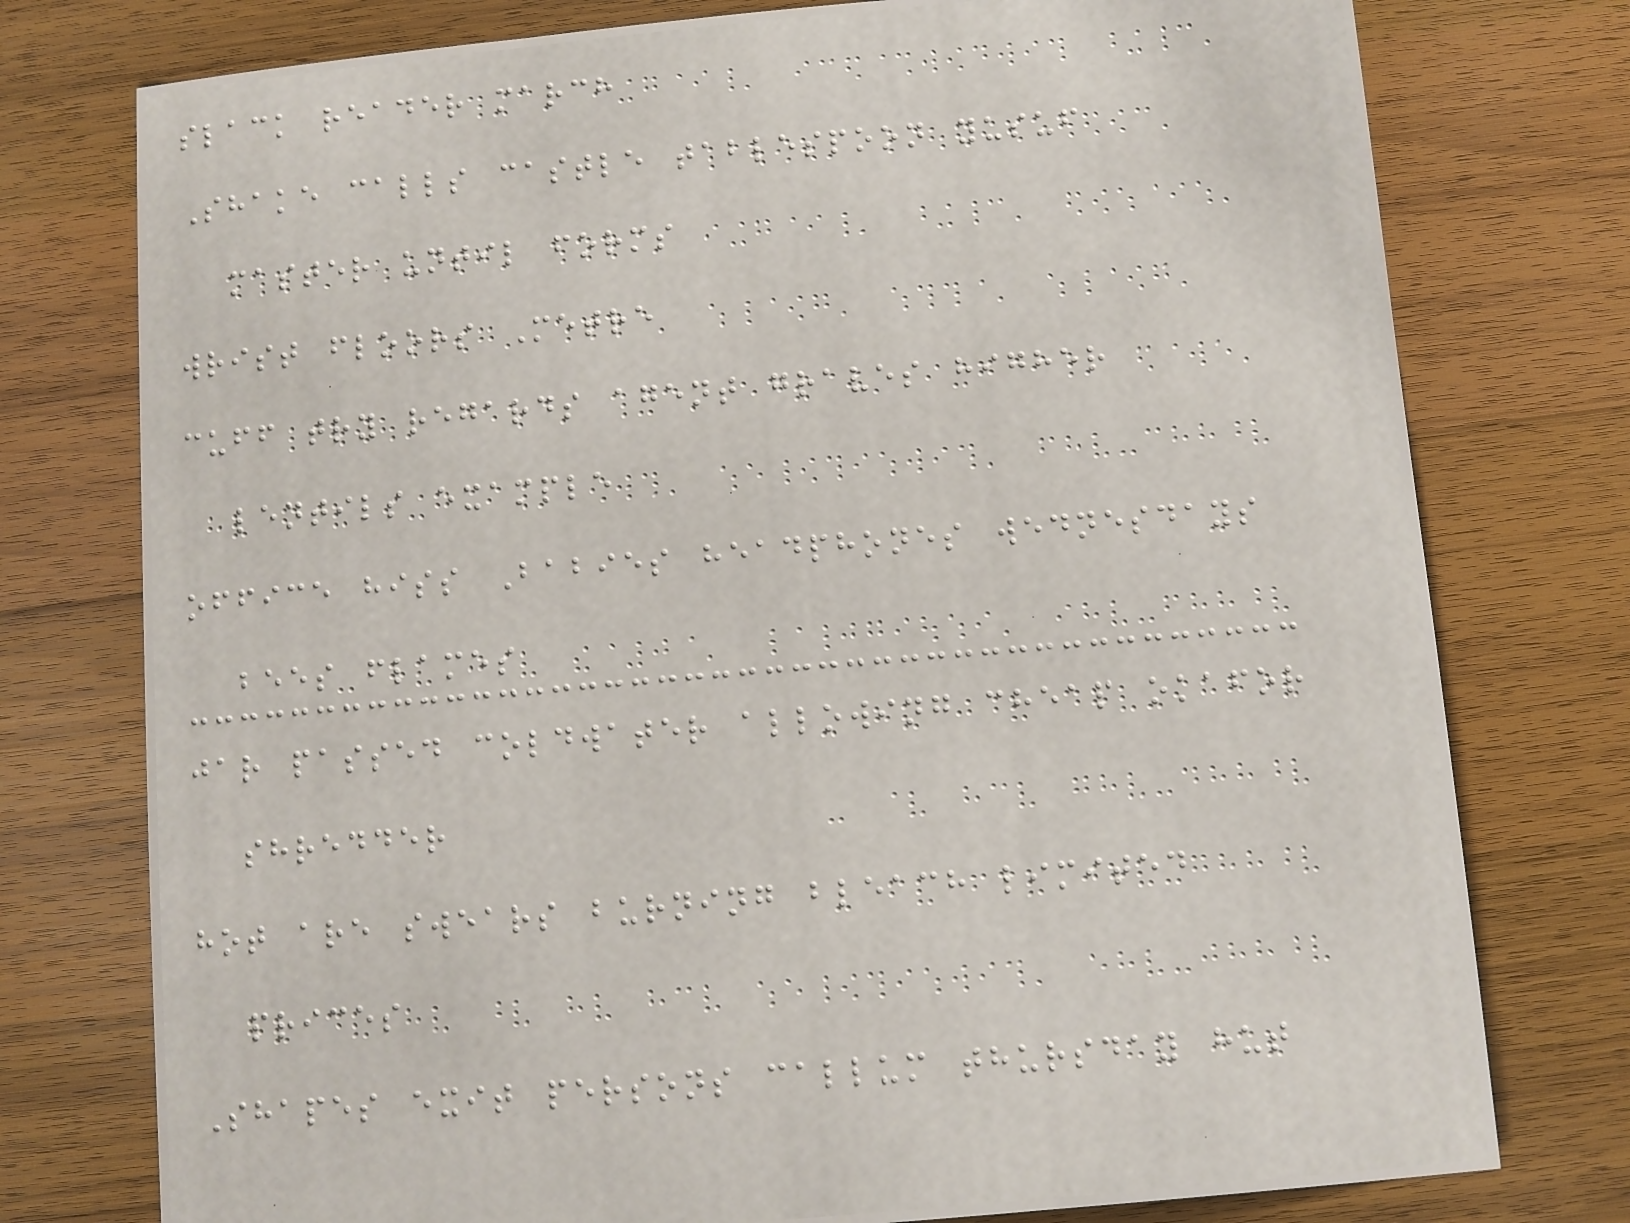slack reader march
Shake calls castle tablespoon yusuf
master until forms
wrist floors Metre
cuff try regards agent graves higher
lentils example
office hiss Babies headphones wednesdays
bees flames
jar passed coldwater allowing cheap okafor
shredder
hot are swears burning bleach limited
prices
Shapes exit persons callum thursday hut
